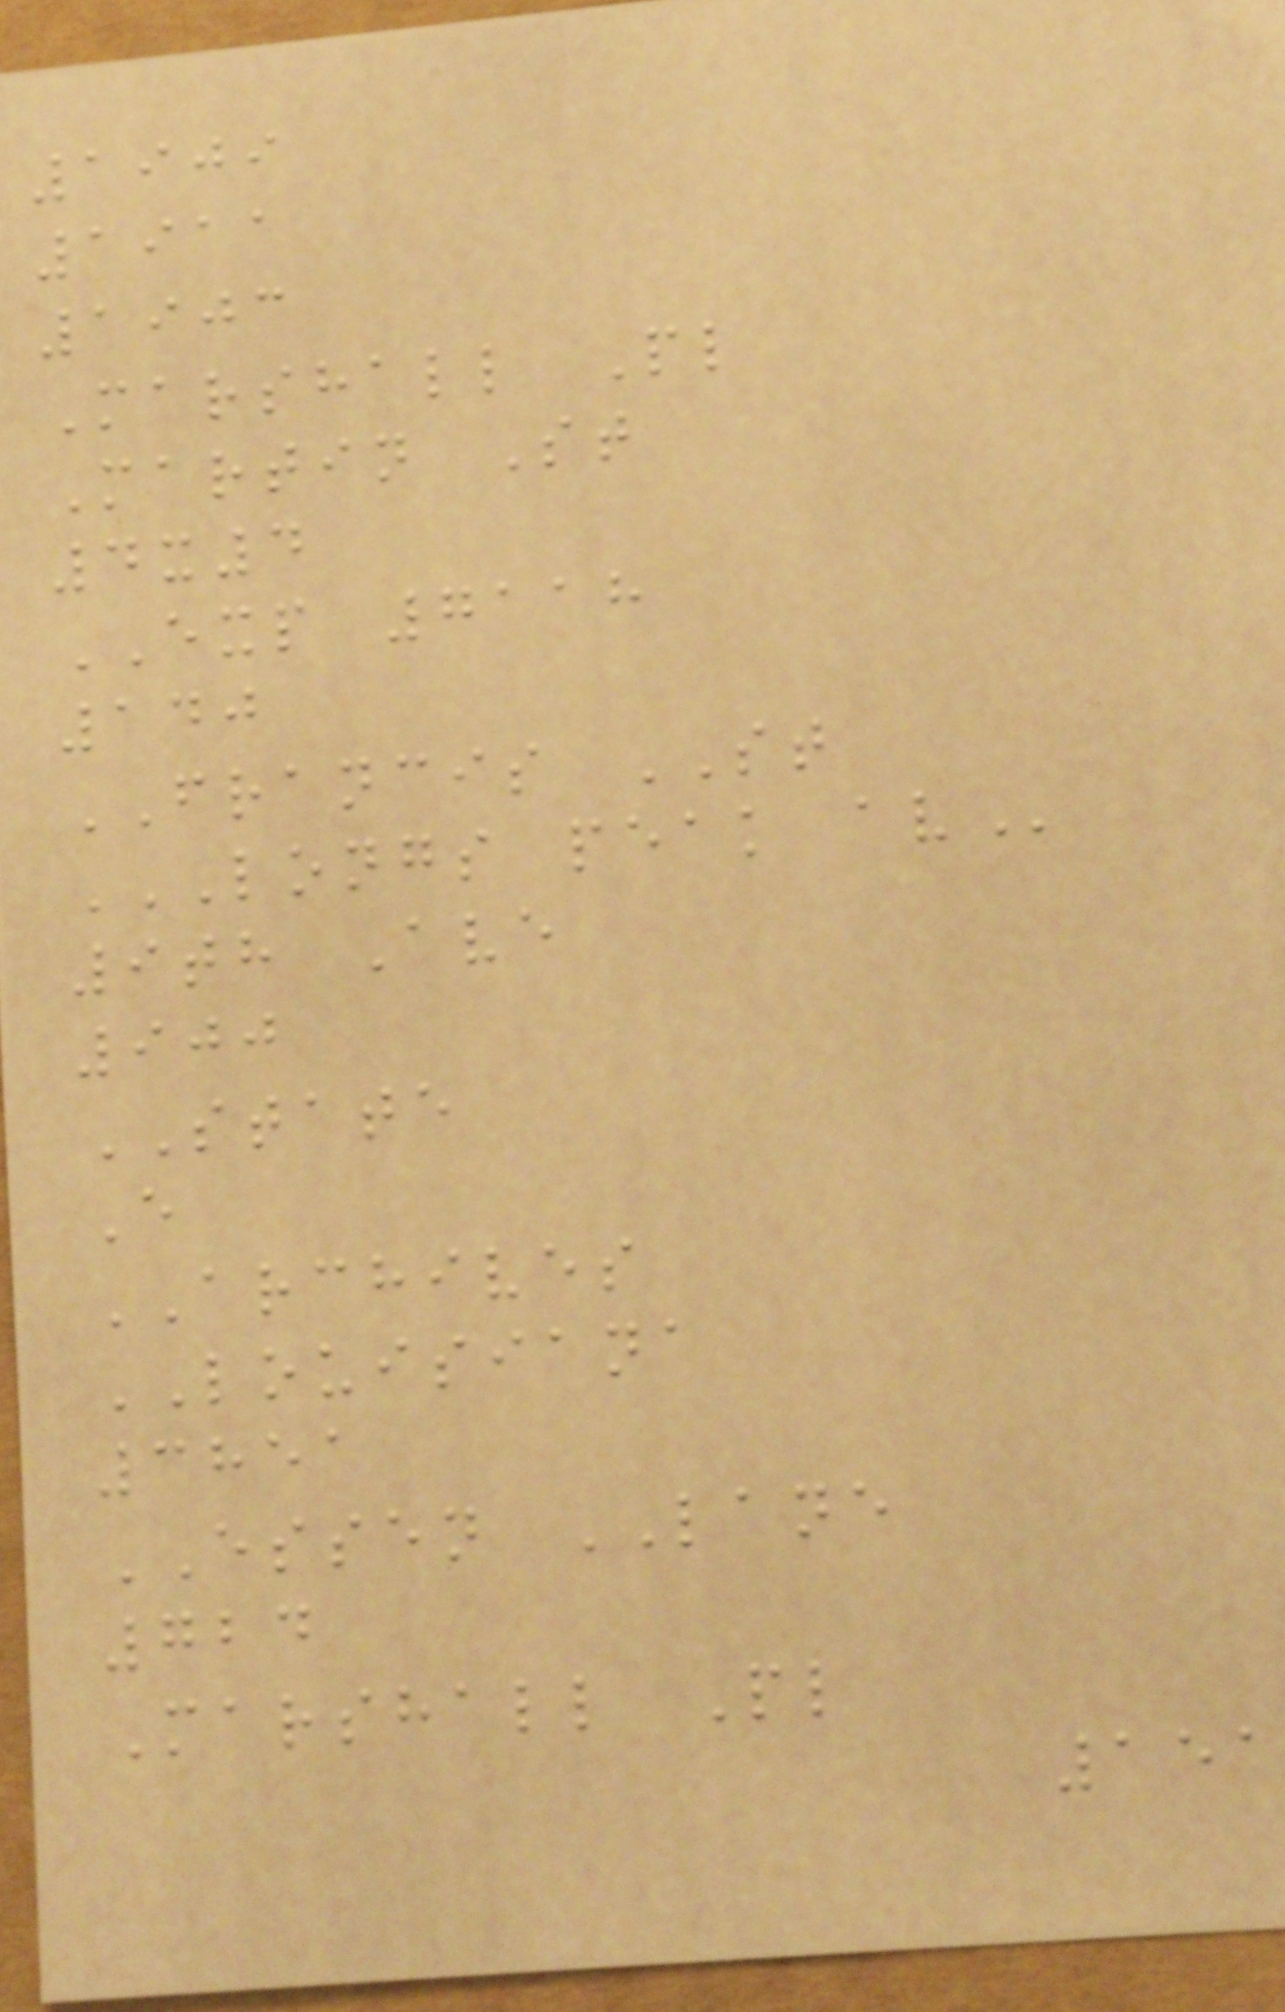1909
1911
1903
Marshall Pl
Martin St
4x4
EXP 7118
140
FRANCIS ST
LONGS PEAK AV
9th Ave
900
STATE
E
ARCHIVES
LOUISIANA
3851
ESSEN LANE
724
Marshall Pl
151
